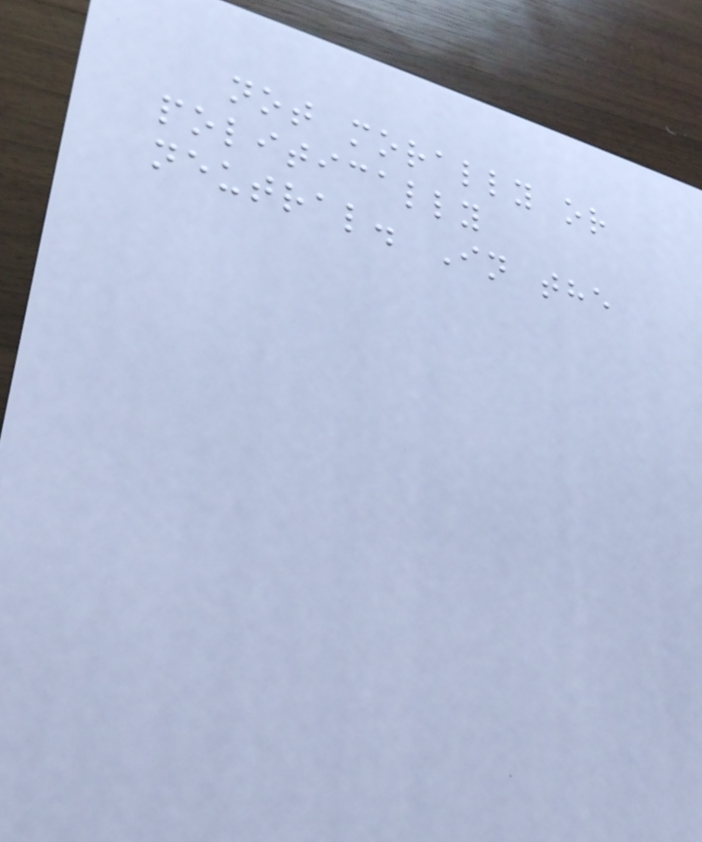not morally or
politically
neutral. In the
